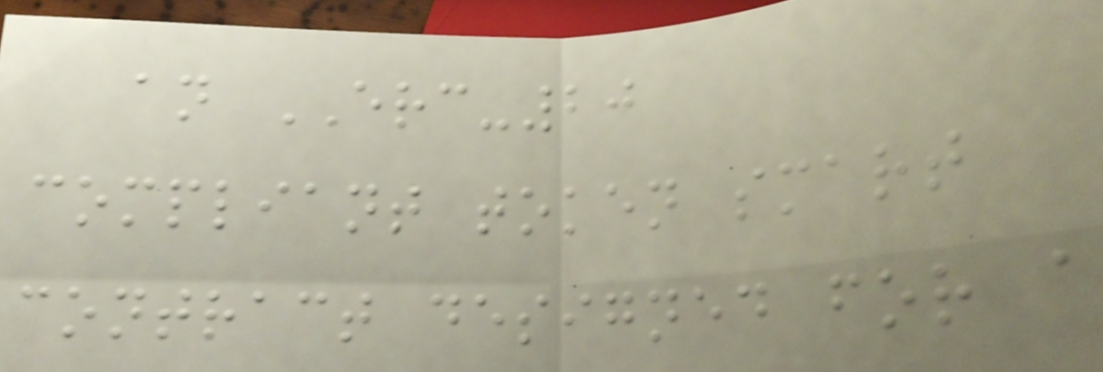an ERC-20
compliant token smart
contract designed for a
